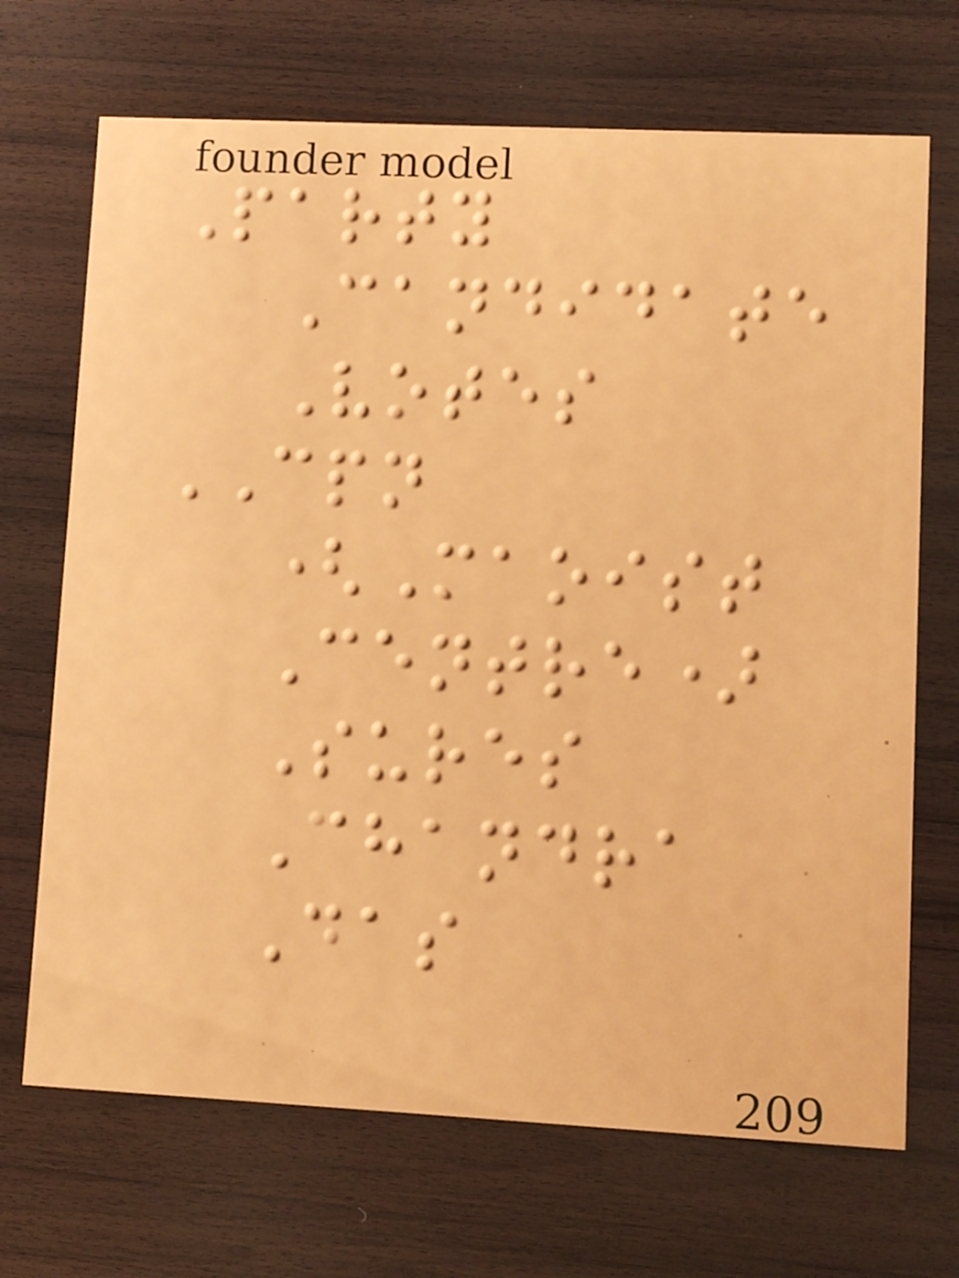Party
Candidate
Votes
CPN
(Maoist
Centre)
Sures
Chandra
Das
